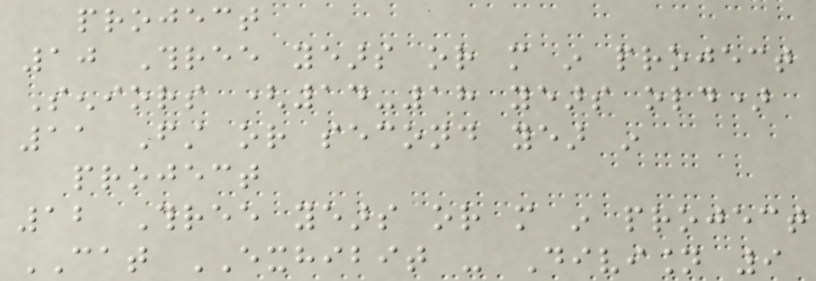project
10 Three years or more in project
Seniors (14-18 years old)
11 First or second year in
project
12 Three years or more in project
CAT EXHIBIT - Division 9
